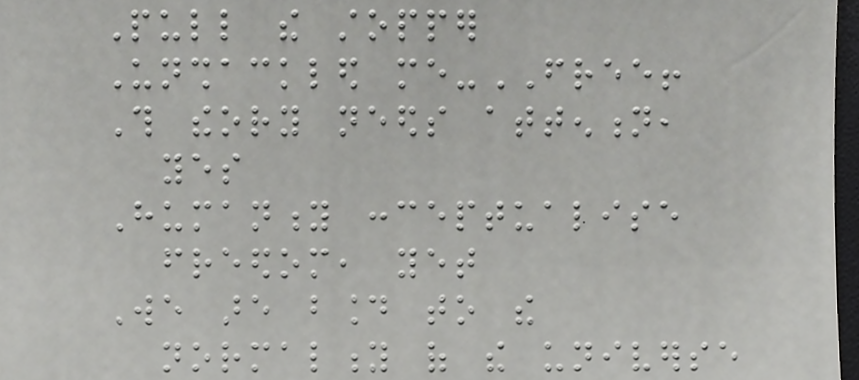Pull the stopper
Unshackled me-FREE!
This theory needs attention,
yes
Humanity conceptualise
freedom, yet
We are bound to the
normality of the universe
